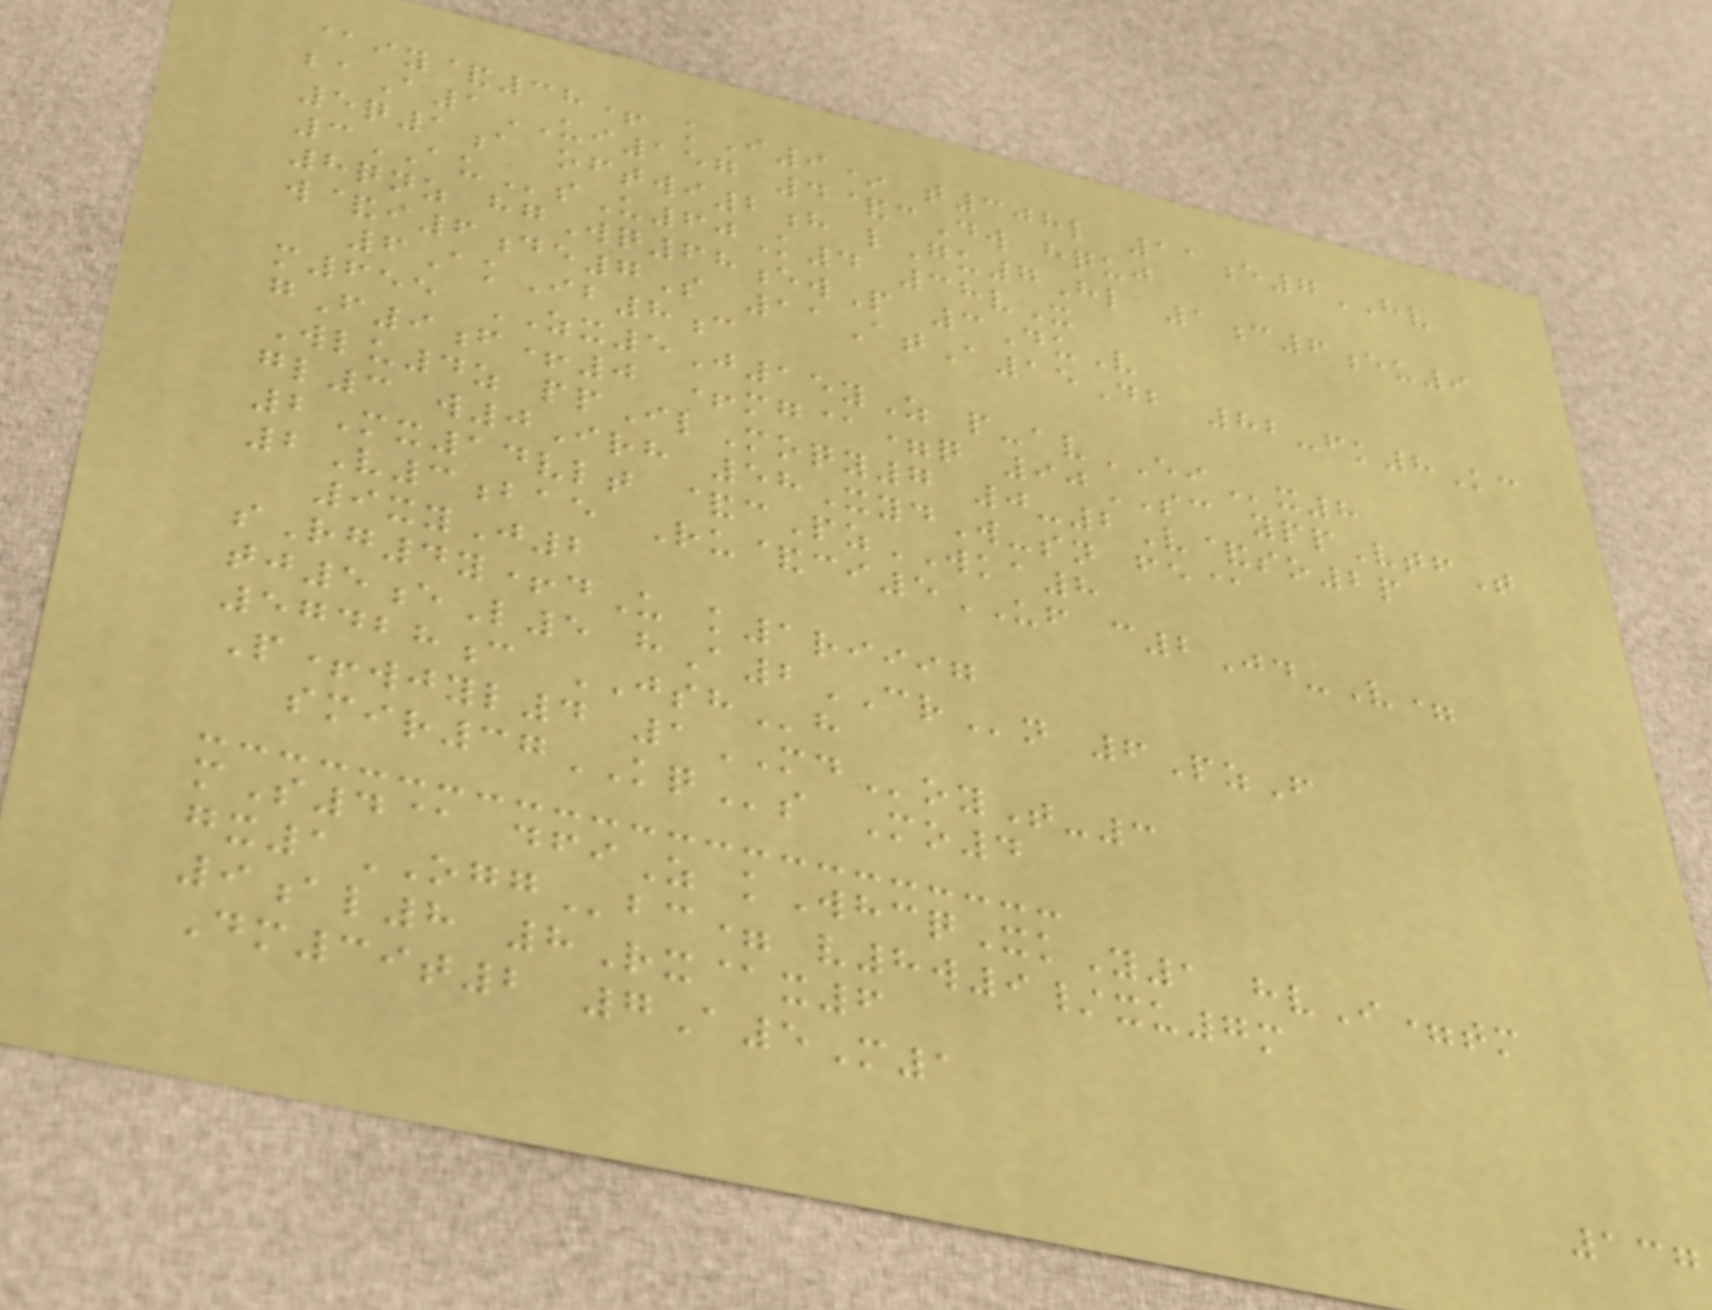@iy&38+ kI9* t308l 11e7HV
baA1UI157 4&cDw hquj
5q1a oftwi2h lGu7Hl 1c6eu9
3AUsU60K4 38vX
8qnz hgWq68ewP 3DuV
w&i6de7S 11AtA15Db 82-fk8Kc
6AkIb8c
m655 ZX5J15yZ p-avEIx8
gF9f+0 +mg@=q 90SC yppVtfT
Wlu4z ppIlMoqy7 0-2V&so2p
gl3 w0Irh 58XydW-sn fe@
2Mx14vlt &cPzWKA8
2V3bae Ru&ci5UF c2Jd-V=
9xyJ2
sRg4y+dU k1riiig
tj5eL5 hA2CRn 6PzF
57428c JSHh
P+wjyl4 1MDoyT-3
smir37KQs Mo4
mS4@ dfiZ kWhcqXkY1 hvI=tm
gx1OGGbc= v8w9/xu7m
9al8 8Rx@x6
Dm39t2 7A5M1
137
